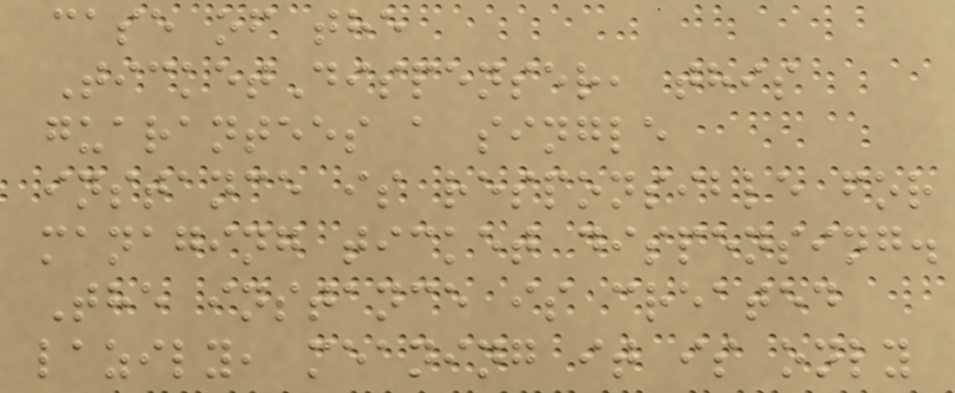case of the
TicketDispenser, this
guarantees a single
instance is responsible for
managing ticket dispensing.
The instance is created
lazily, meaning it is only
